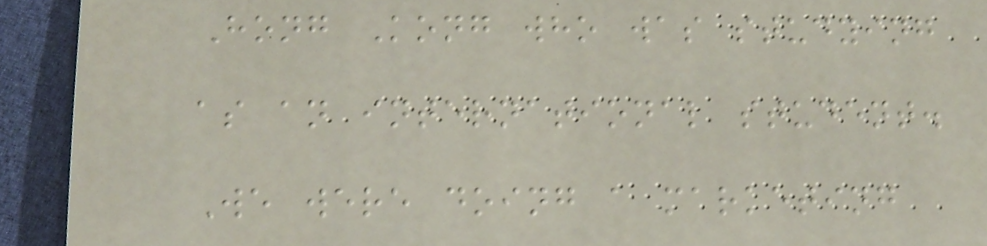Hong Kong who was studying
as an international student.
We were doing a marketing
